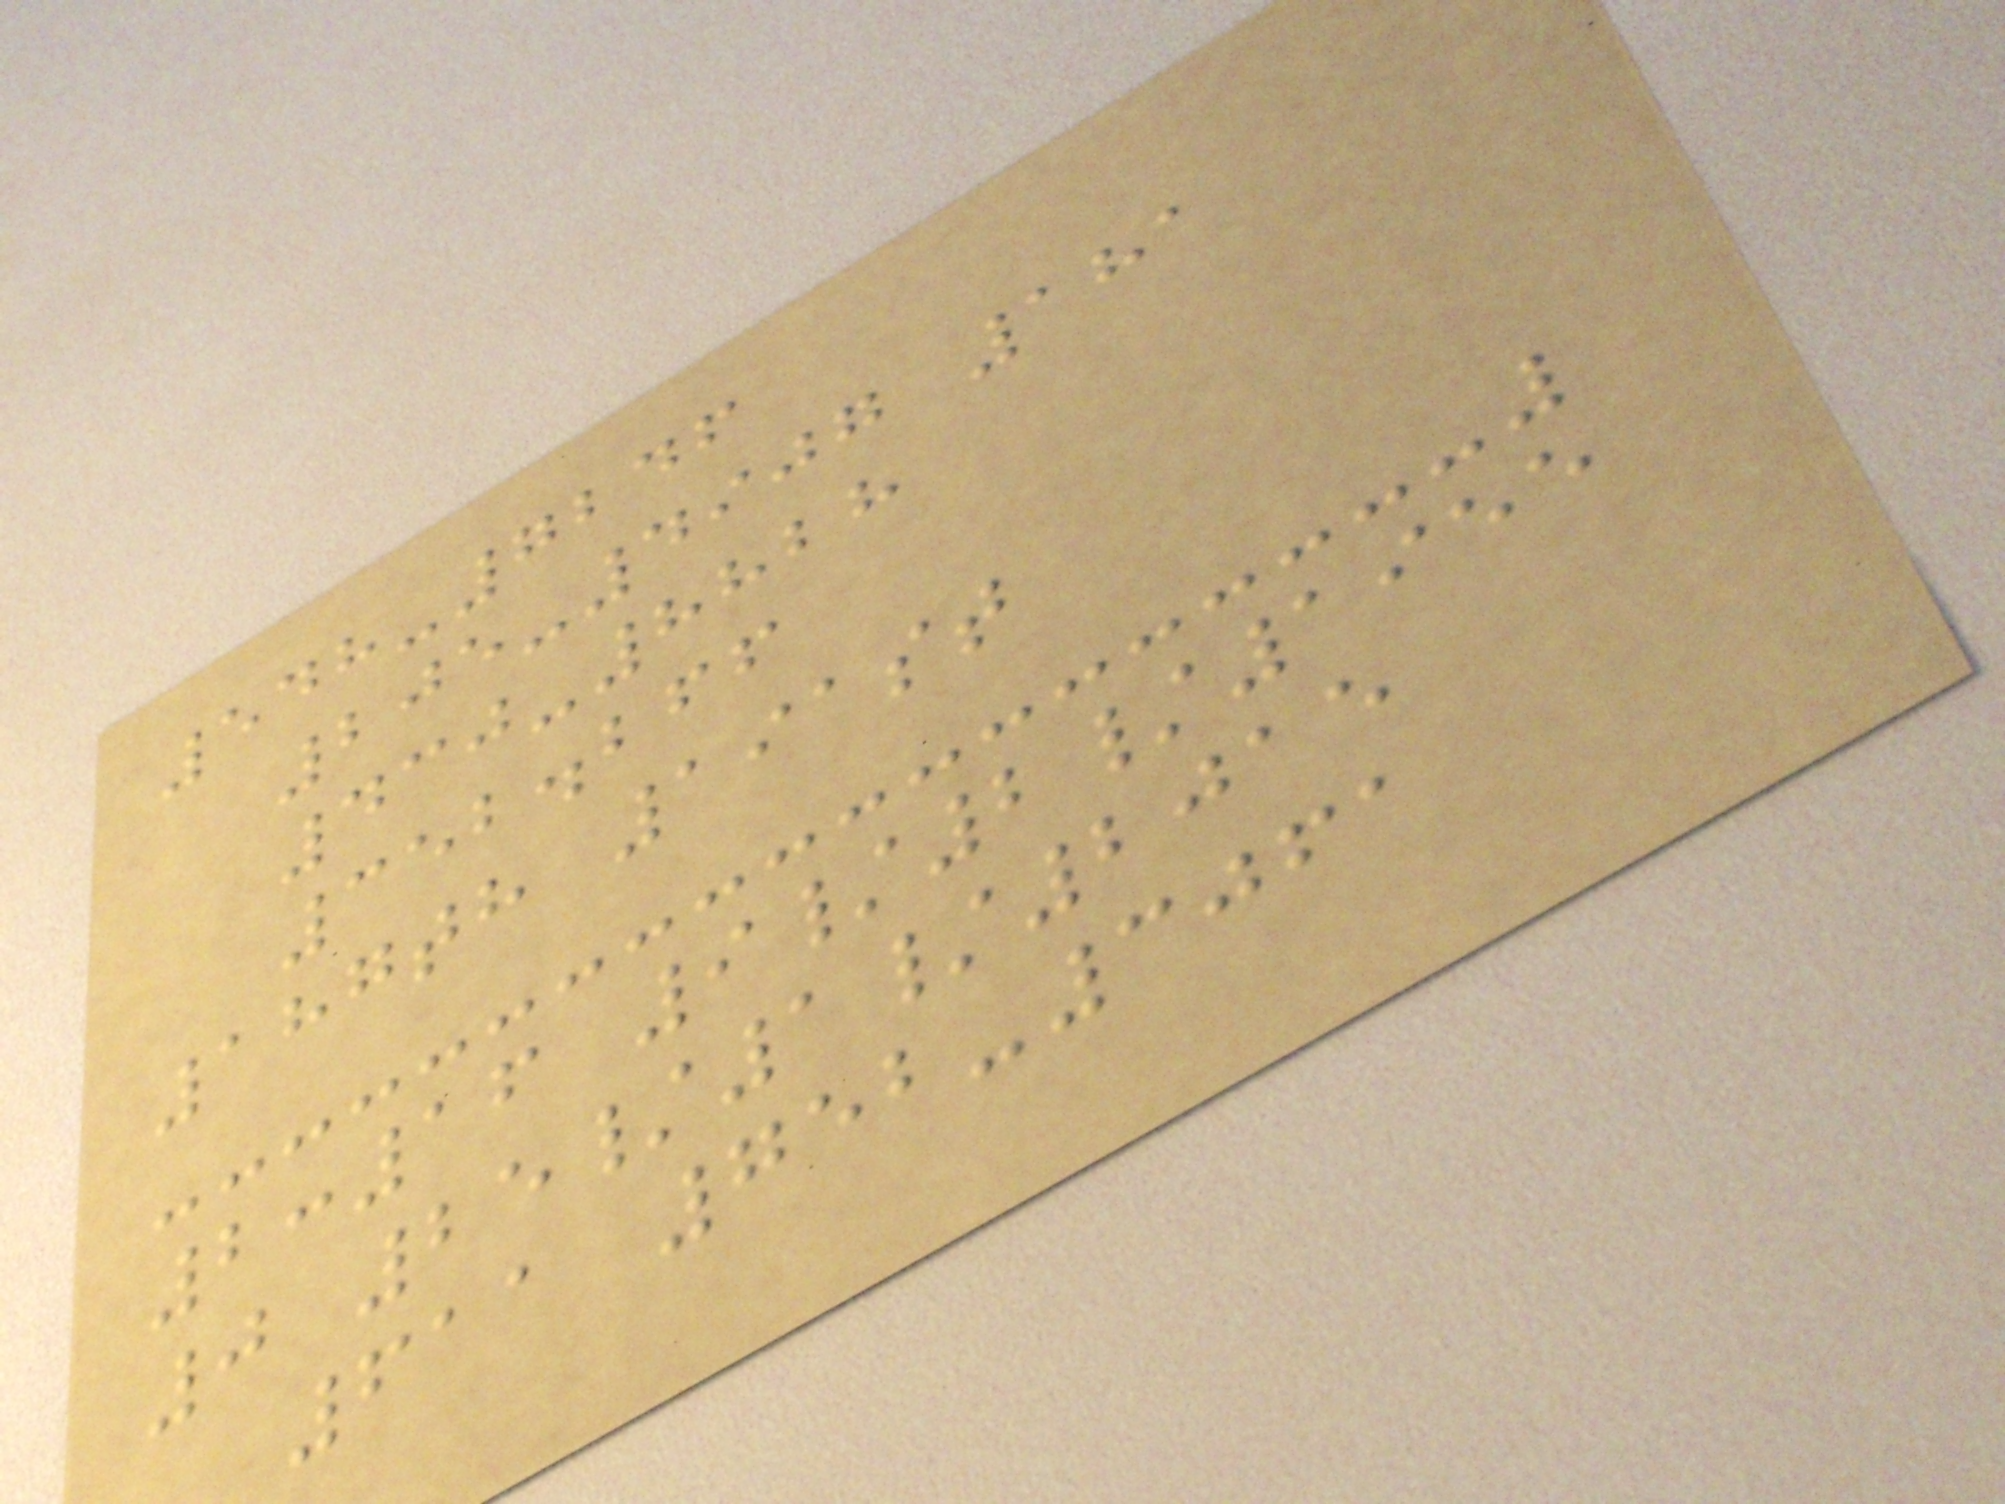548-7246
205-4907 181
430-8828
352.266
187th 191st
2:16 9/2/1955
0 25/1/2015
611 752-3061
